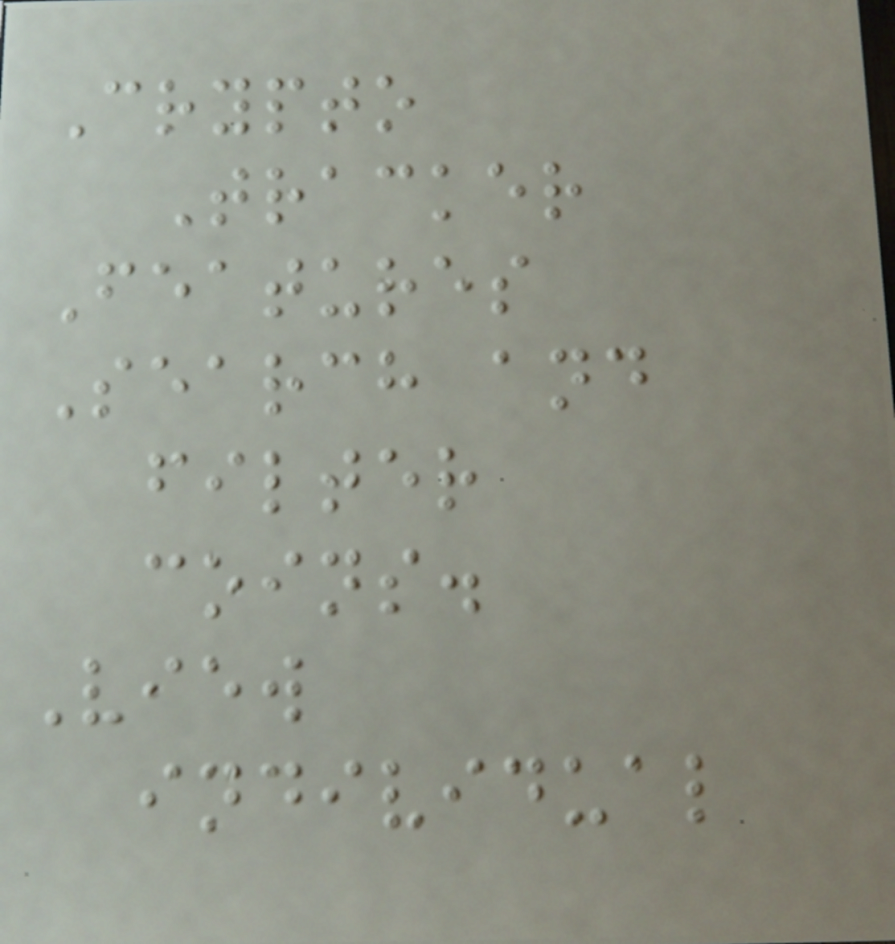Crypto
Tracker
Features
Search and
filter
coins.
View
individual
